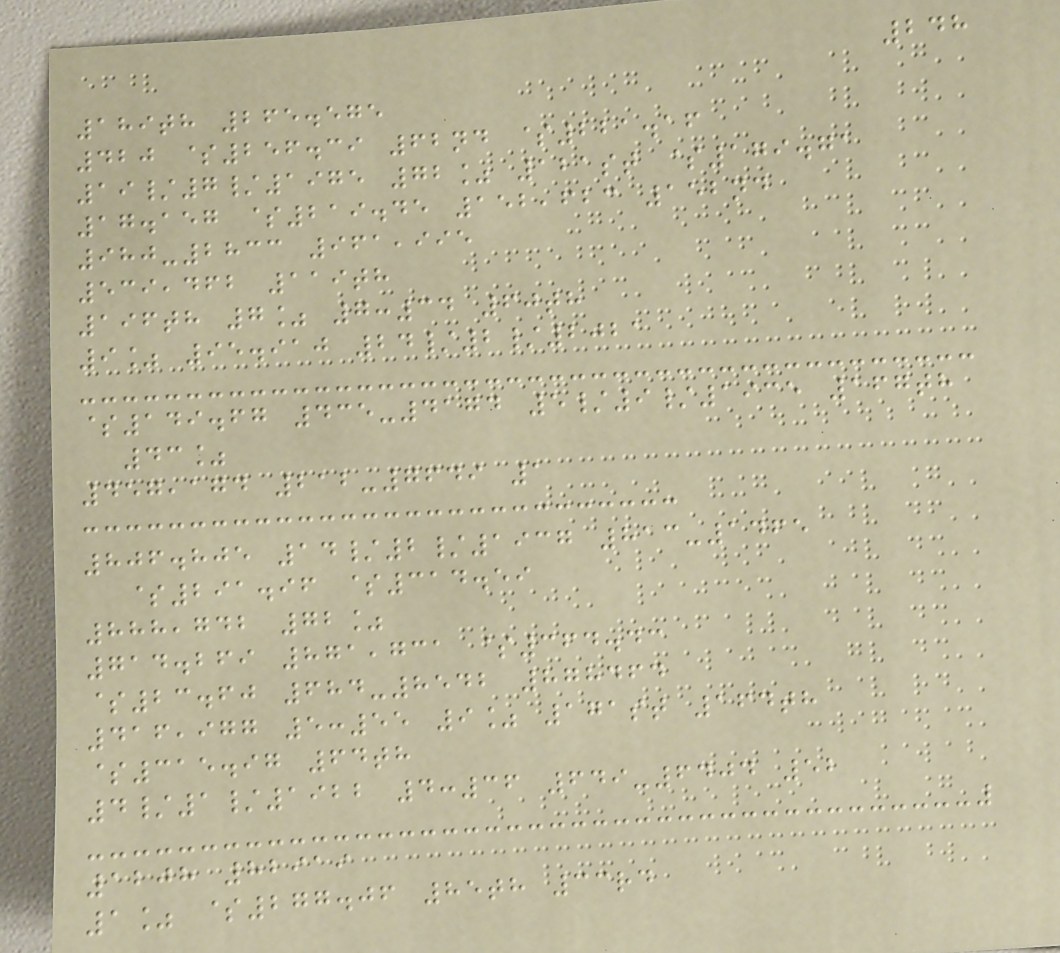248
189th 265.575
420 $256.39 62nd $221.16
19/7/1975 72% 121st $179.71
17.157 $219.45 152,623 152nd
980-2833 961,995
539,462 119th
196th 7% 7:34 60th
9% 95.910 24/2/2021
$149.67 435-4174 5/9/1935 167th
43%
457,174 212-7649 1
806.805 14/2/1937 813-1465
$291.96 $314.59
888,742 72%
714.269 871,731 $364.43
$23.60 684-8542 878464
416,977 5:55 9% 171st 164th
$315.97 64th
4/1/1922 4:36 649-6404 52
1208 82919
1% $277.06 85th 33rd
